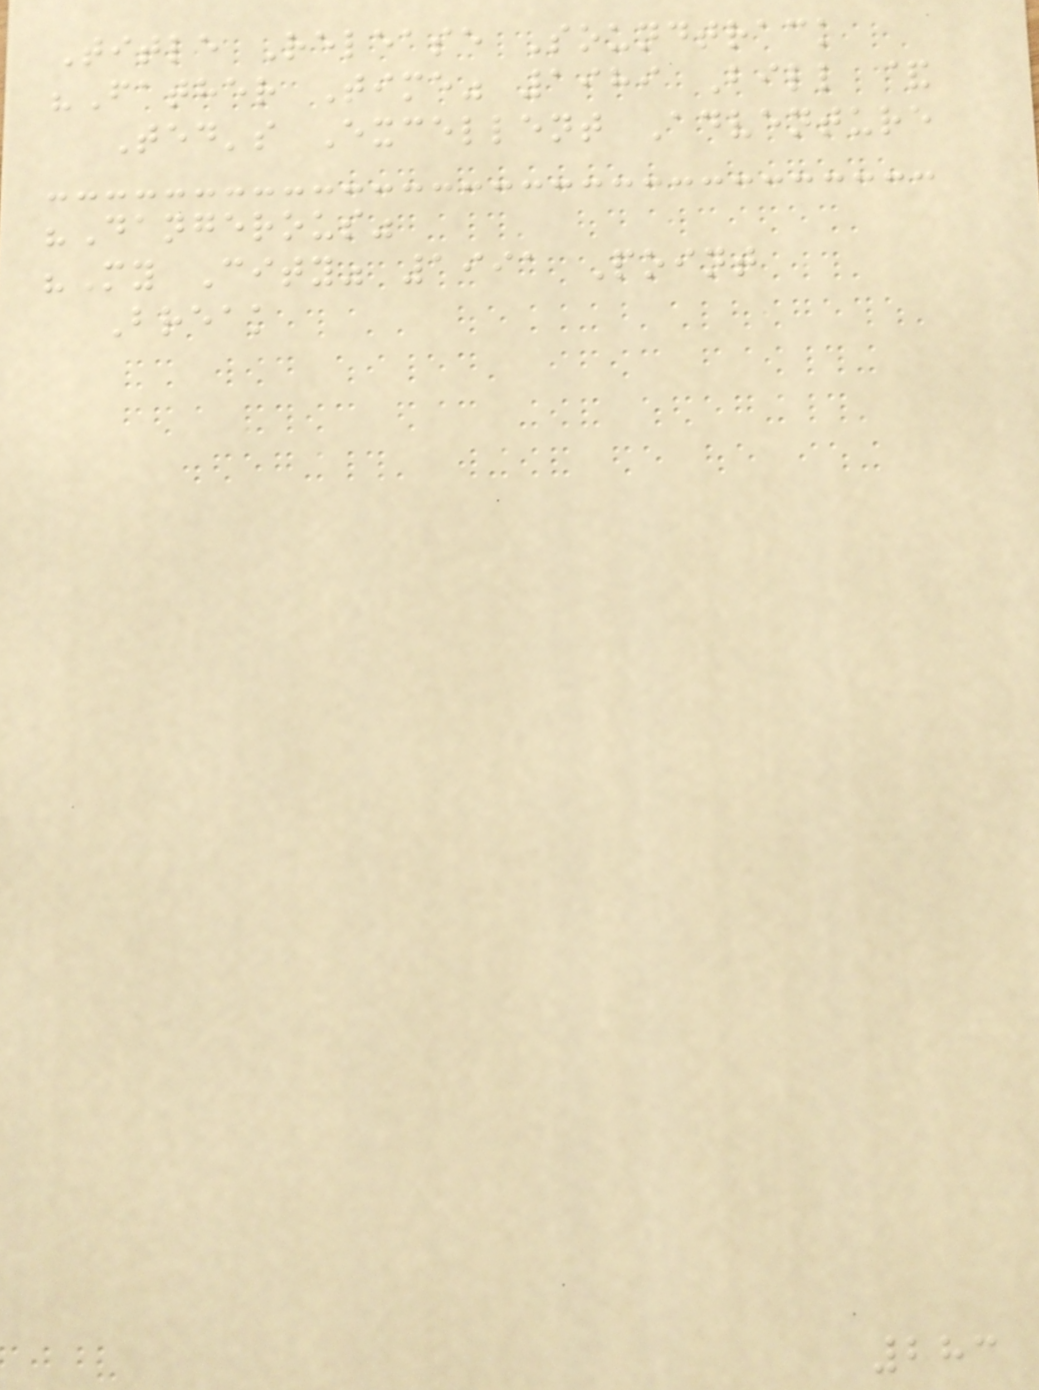Title Release Soundtrack
"Father Time" 1989 Bill &
Ted's Excellent Adventure
"Dangerous"
"My City" 1991 Point
Break
283
